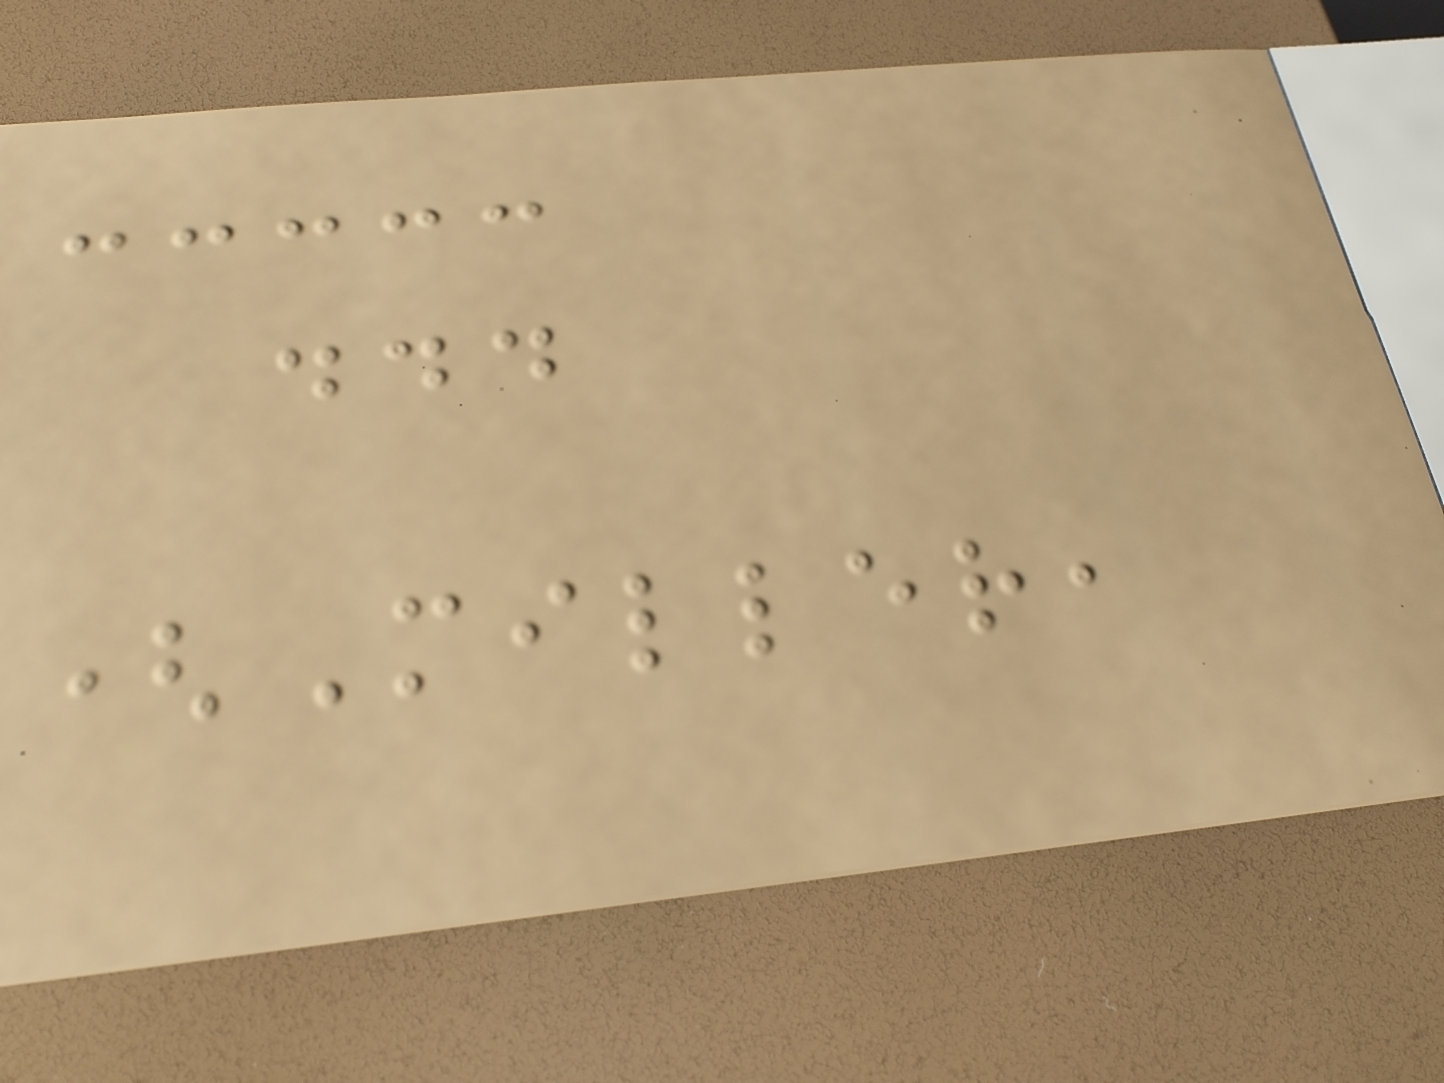...
(Miller,
